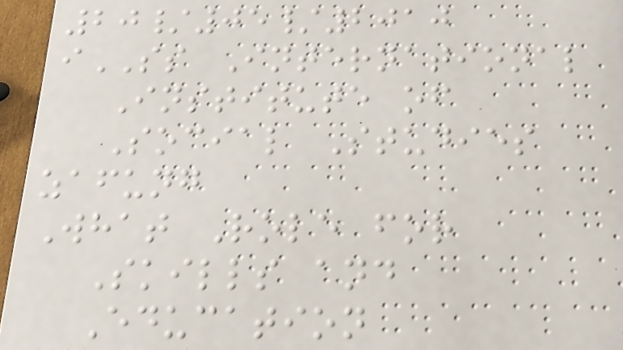20/05/2010
iSS International
Institute of
Social Studies
zafung
What Role for
Skills and
Education
